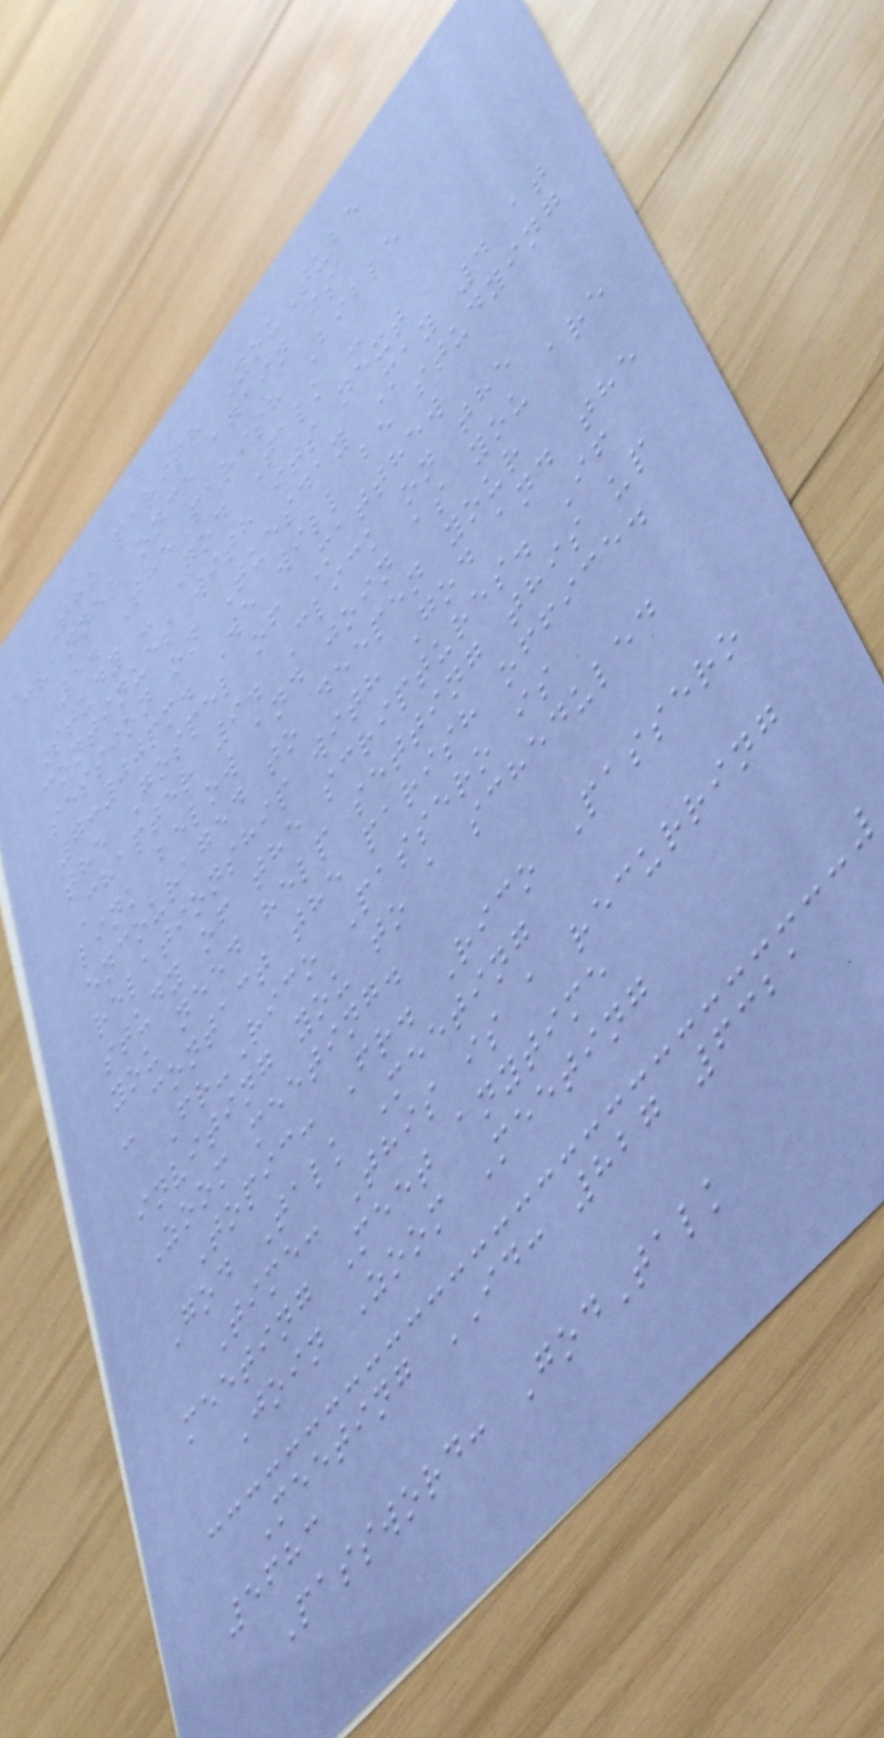The parish YouTube
channel once again is
5. The parish Bible
Study - God Talk -
continues with its next
session on Tuesday May 4 at
7:00pm. We will be studying
the Gospel of Matthew
Chapter 9. Click on the
link below and join as you are
encouraged to deepen your
relationship with God and the
study of the scriptures. If
you need help setting this up
- contact the parish office.
Fr-Rico Passero is
inviting you to a scheduled
Zoom meeting.
Topic: Fr. Rico Passero
God Talk Meeting
Time: This is a recurring
meeting Meet anytime
Join Zoom Meeting
Meeting ID: 827 6321
5683
Password: GodTalk
